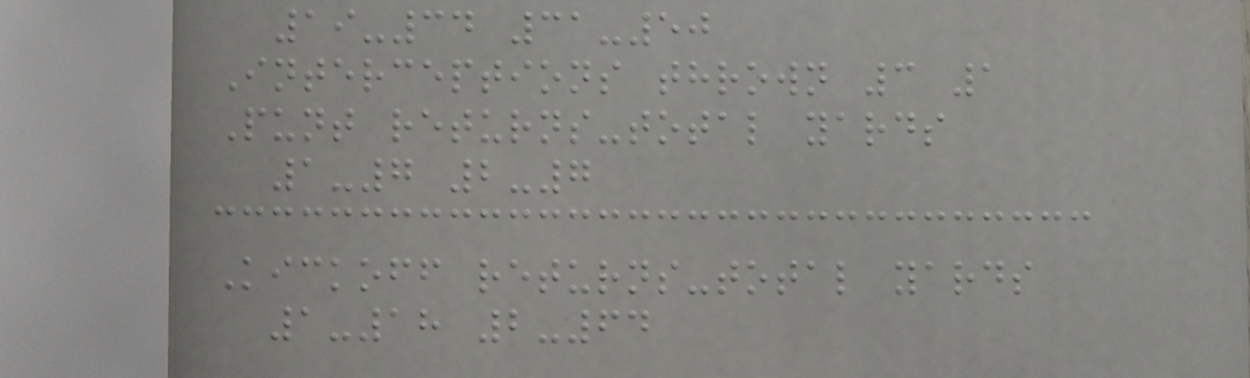19-34 31-50
Interceptions thrown 3 1
Punt returns-total yards
1-7 2-7
Kickoff returns-total yards
1-18 2-64
